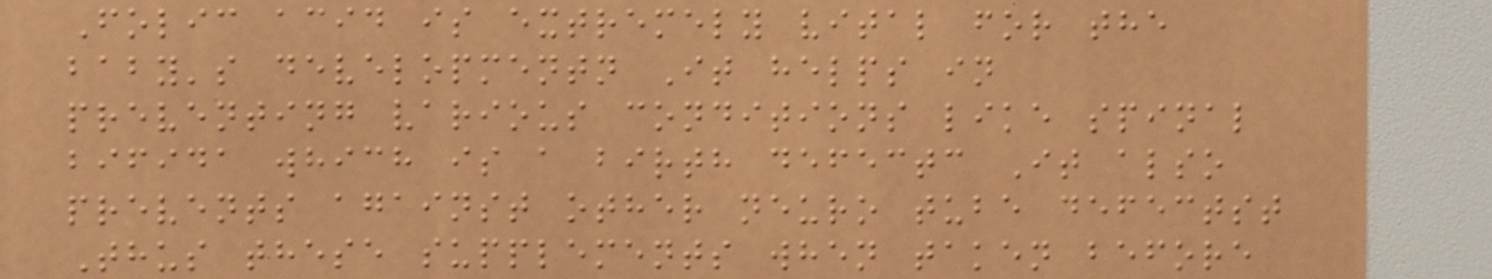Folic acid is extremely vital for the
baby's developmentn It helps in
preventing various conditions like spinal
bifida which is a birth defectc It also
prevents against other neuro tube defectst
Thus these supplements when taken before
